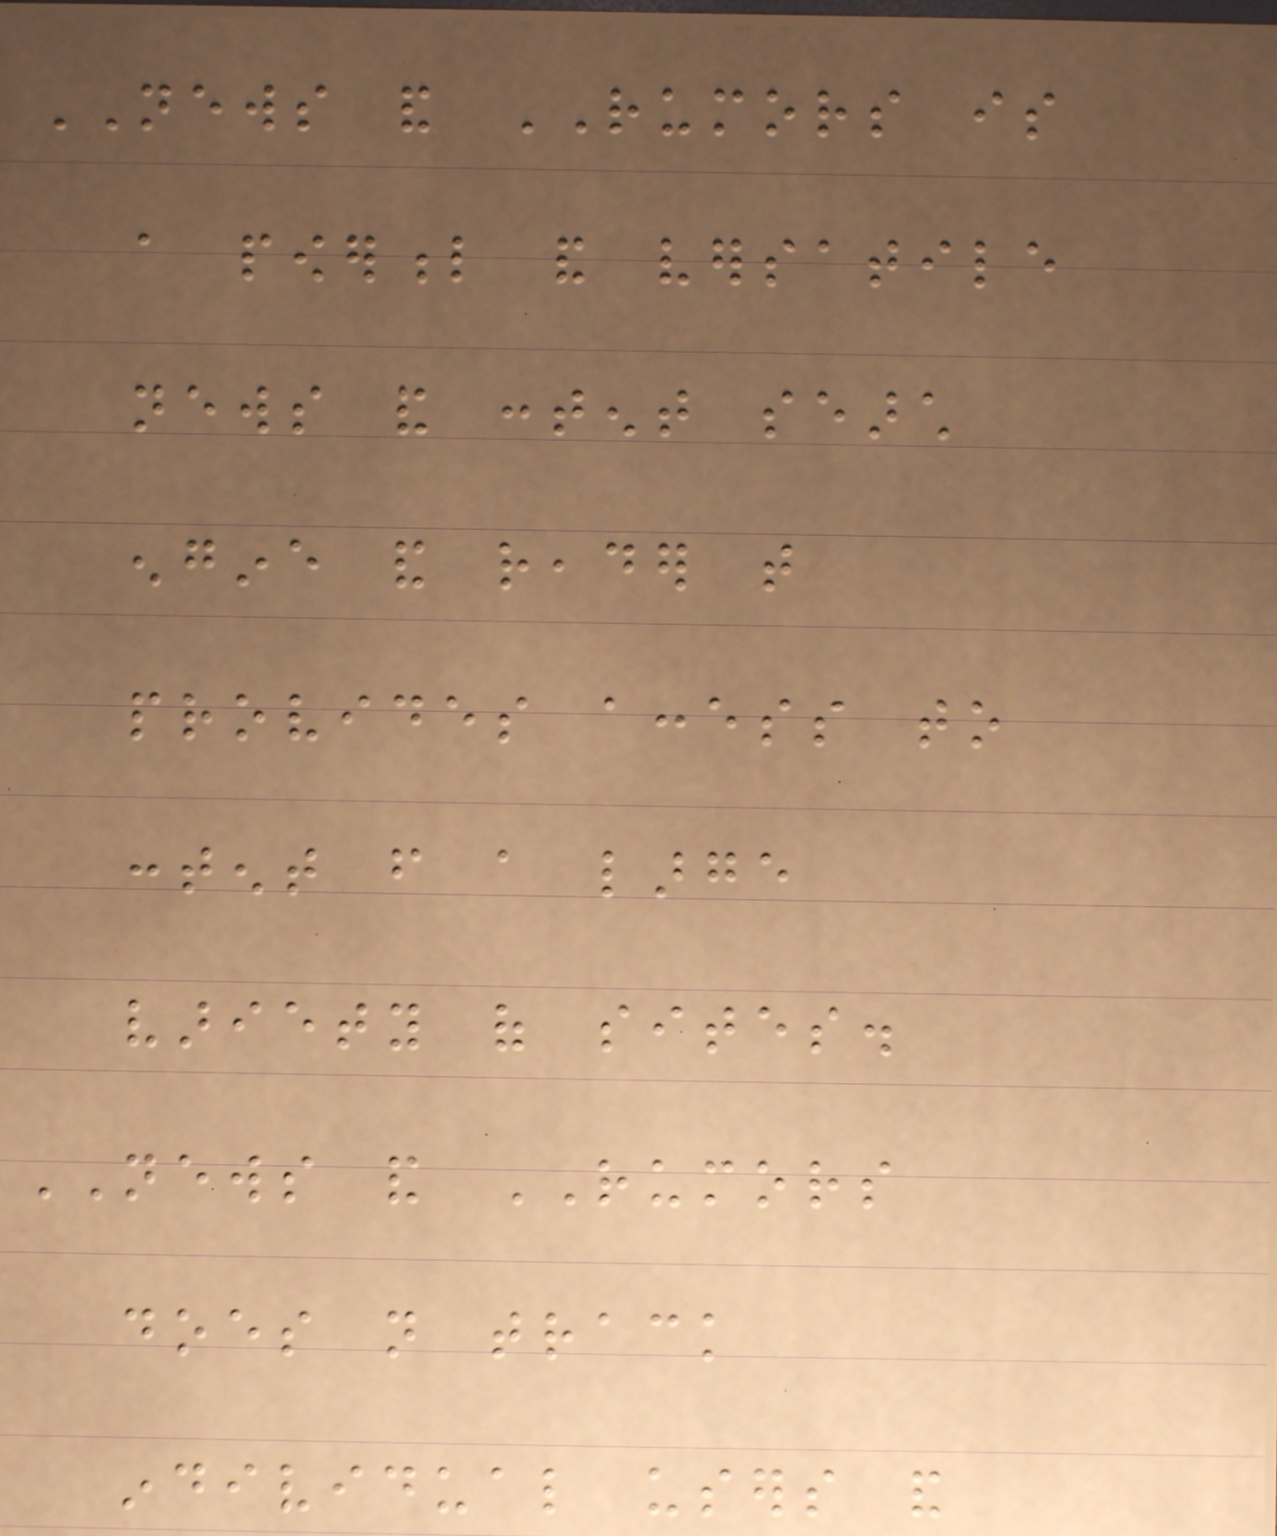NEWS and RUMORS is
a powerful and versatile
news and content search
engine and reader that
provides access to
content from a large
variety of sites.
NEWS and RUMORS
does not track
individual users and
